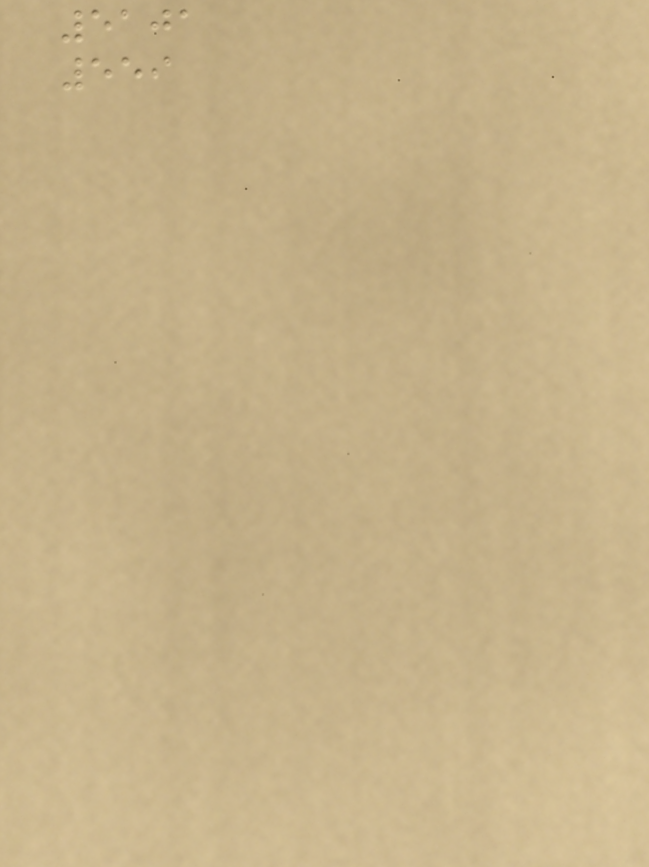5101
559
